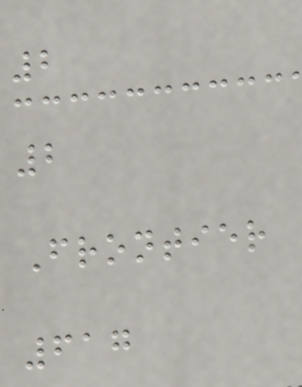2
2
Frontier
617
